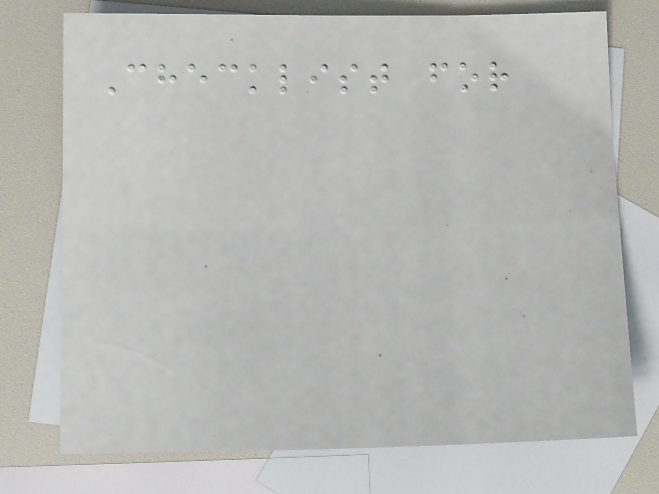Checklist for
